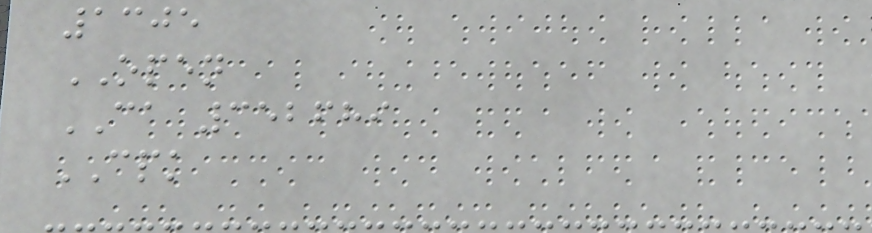1305
OPEN
CA 352689
CPK
